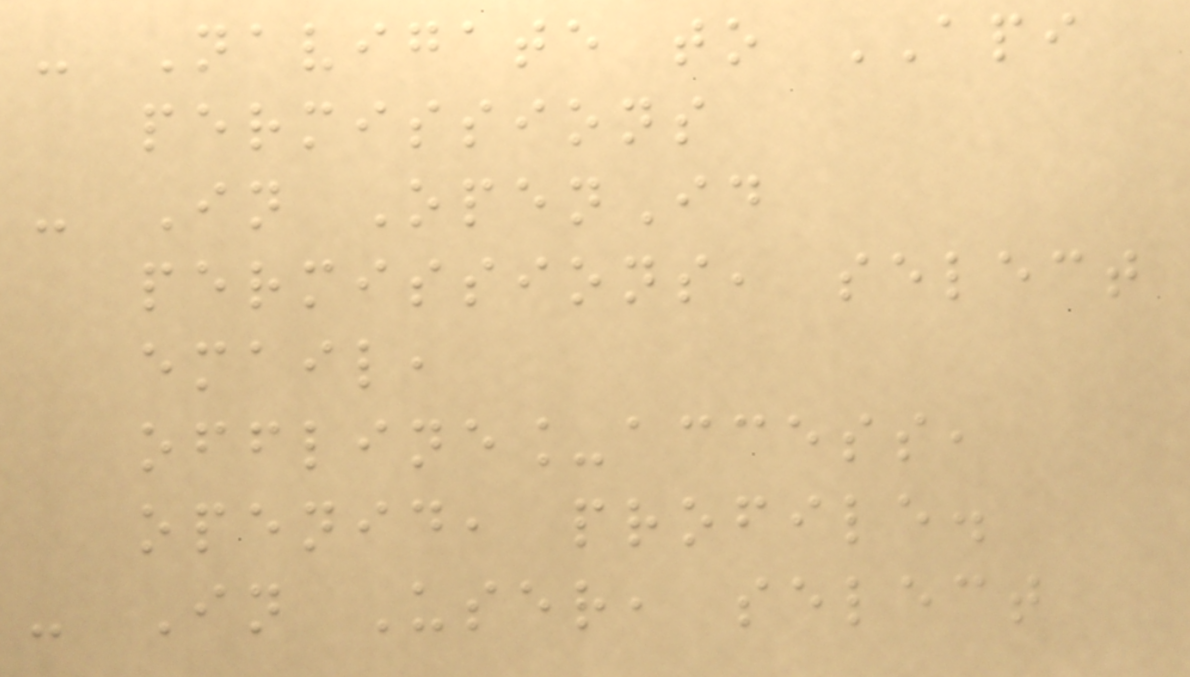- Navigate to API
permissions
- In OpenId
permissions, select
email,
offline_access,
openid, profile.
- In User, select
